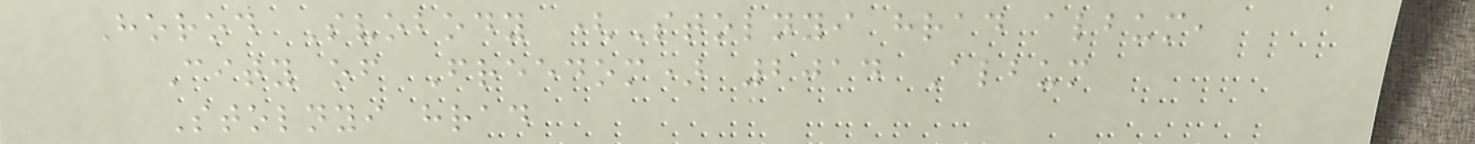Horod Svobody (Stolnyi hrad album,
City of Freedom) 2014 Album
Stolnyi hrad
